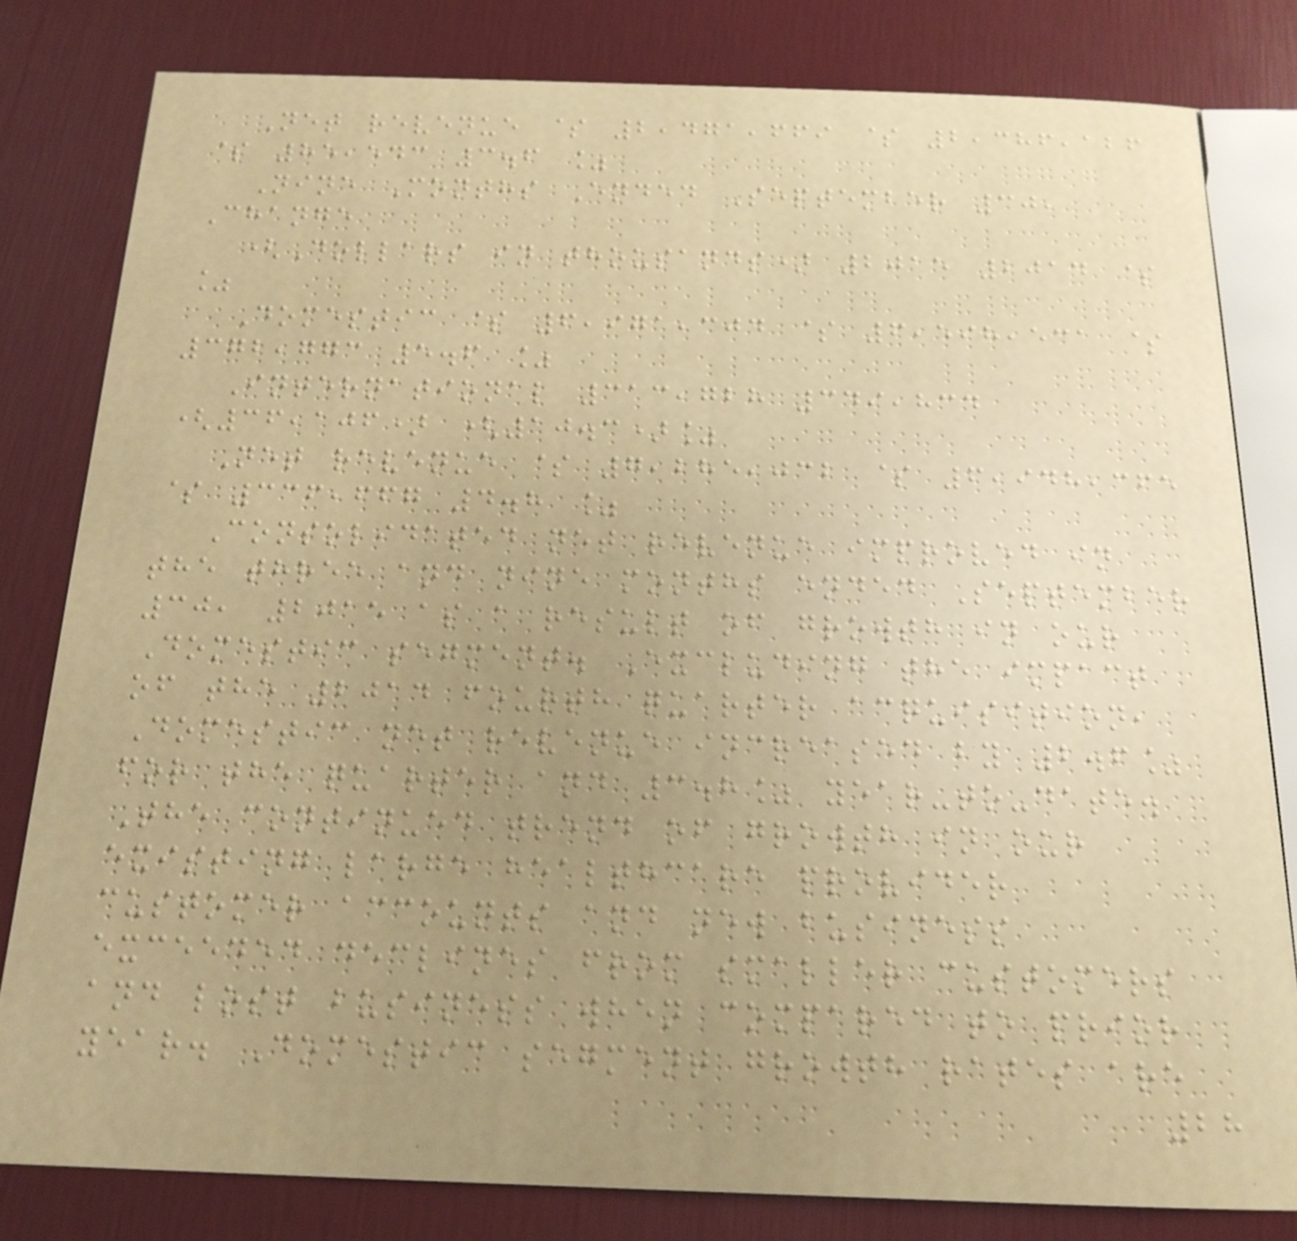Net revenue $ 2,471,669 $ 2,386,126
$ 85,543 3.6 %
Nine Months Ended September 30,
Change
(Dollars in thousands) 2015 2014 $
%
Domestic $ 6,971,304 $ 6,598,531 $
372,773 5.6 %
International 313,728 349,834
(36,106) (10.3)%
Net revenue $ 7,285,032 $ 6,948,365
$ 336,667 4.8 %
Consolidated net revenue improved in
the three and nine months ended September
30, 2015 as a result of growth in our
Domestic segment. Excluding the impact
of the 2014 fourth quarter acquisition,
Domestic net revenue increased by 2.6%
for the quarter and 3.8% year-to-date.
The continued trend of growth in our
existing large healthcare provider
customer accounts and new business
exceeded declines from smaller customers
and lost business when compared to prior
year. Domestic segment growth rates are
28
